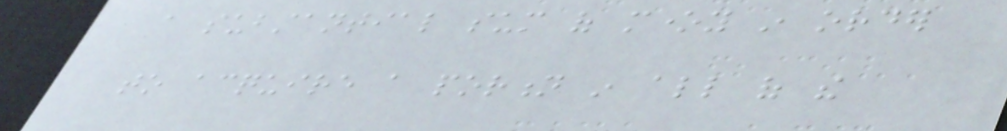a substantial sum of money in order
to acquire a portion in all of the
